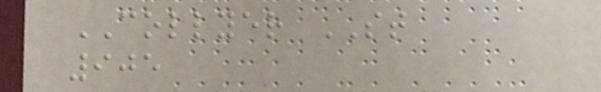COLLYER ST
905
